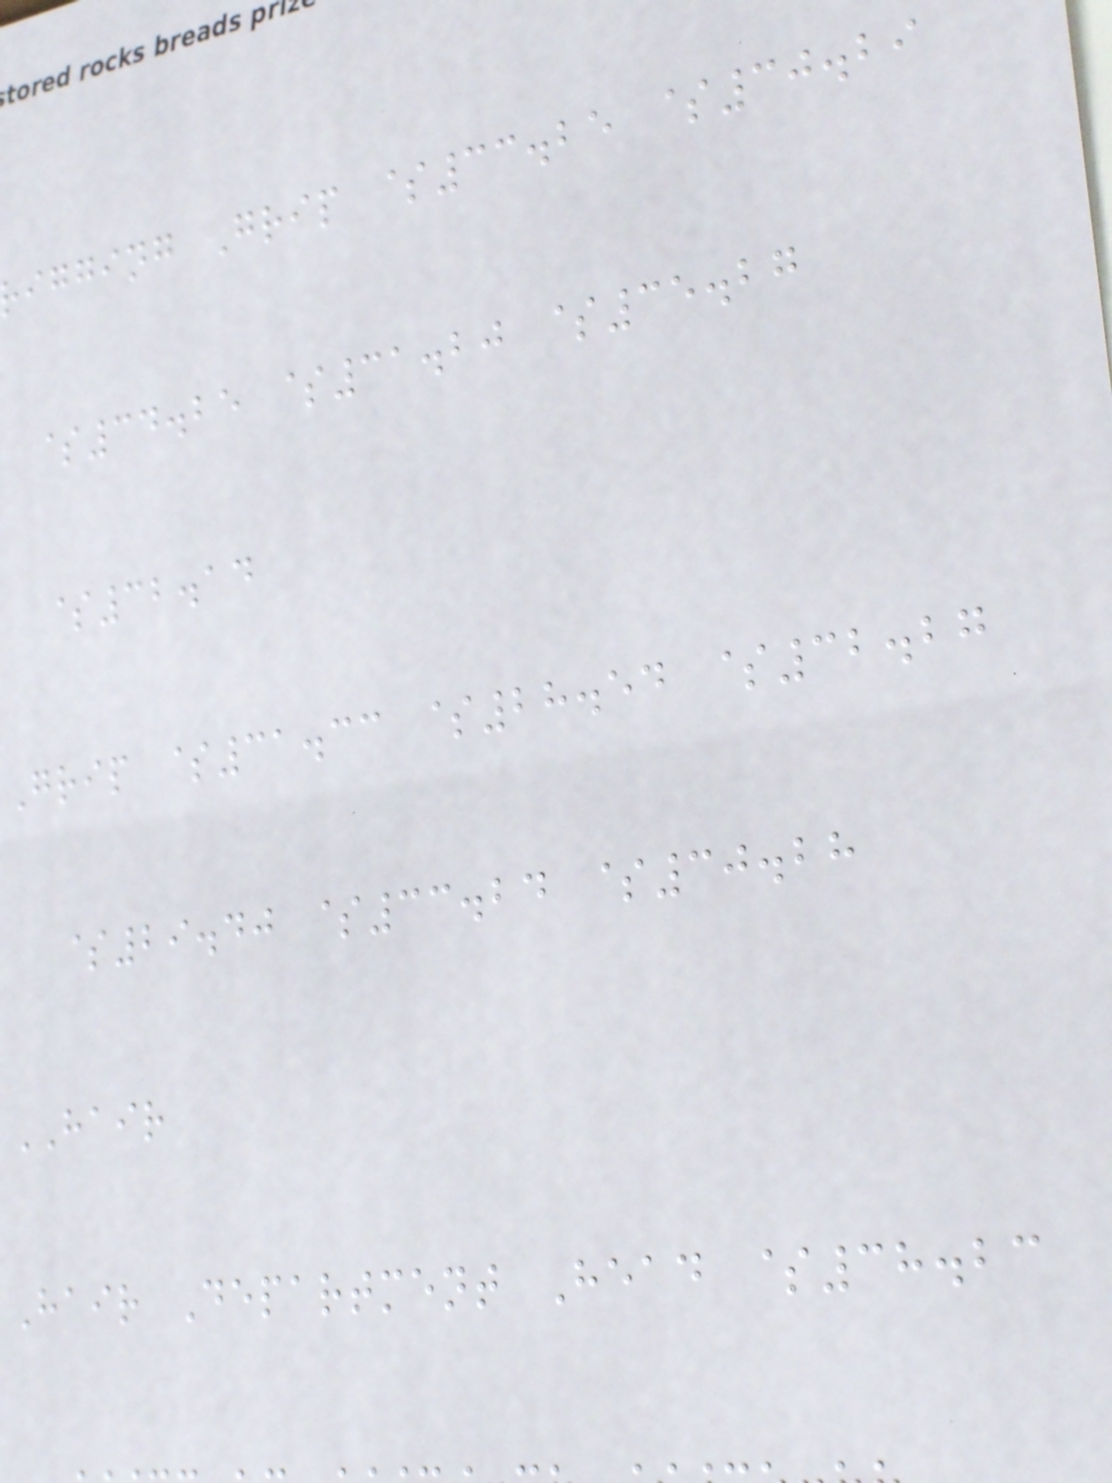igging Grip $33.25 $30.29
$34.25 $31.20 $35.27
$32.14
Grip $31.33 $28.54 $32.27
$29.40 $33.24 $30.28
HAIR
Hair Department Head $38.23
